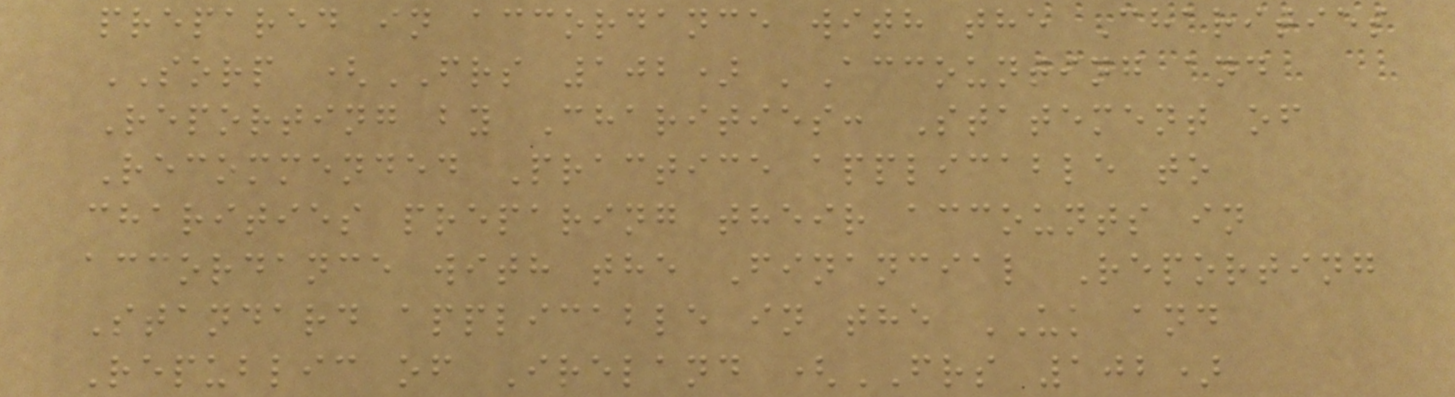prepared in accordance with the Charities
SORP (FRS 102) 'Accounting and
Reporting by Charities: Statement of
Recommended Practice applicable to
charities preparing their accounts in
accordance with the Financial Reporting
Standard applicable in the UK and
Republic of Ireland (FRS 102)
